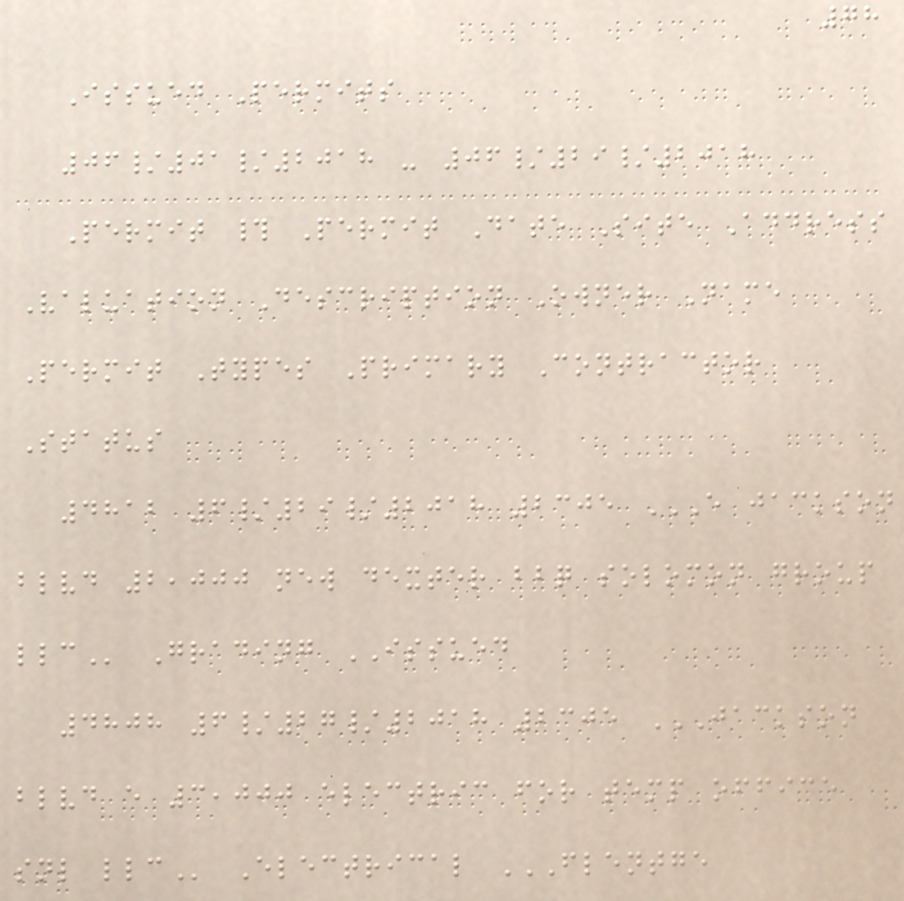78
Issued Permits
06/01/2018 - 06/29/2018
Permit # Permit Date Site Address
Valuation Description Owner Name
Permit Types Primary Contractor
Status
4812 6/29/2018 2305 E JACKSON
BLVD 2,000 NEW DEXTER BBQ SOLOMON GROUP
LLC Grading ISSUED
4808 6/27/2018 2305 JACKSON
BLVD E 3,000 ELECTRIC FOR TEMP OFFICE
SNL LLC Electrical FLENTGE
